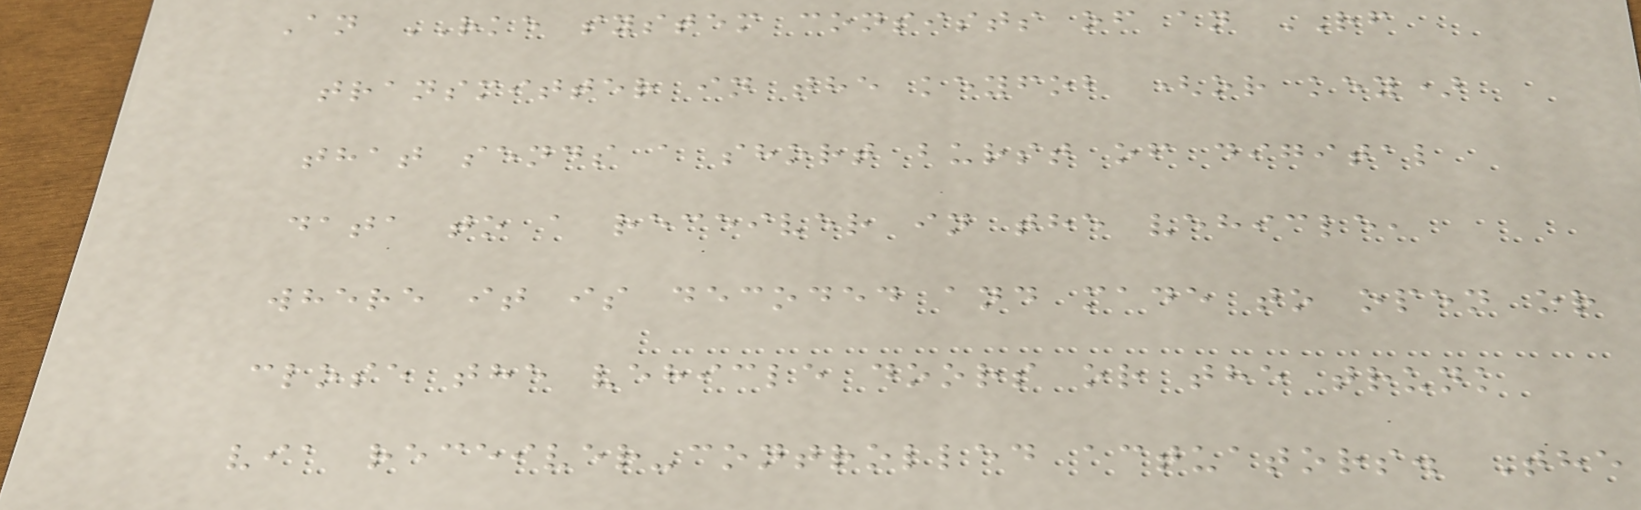An RKE system consists of an RF
transmitter in the keyfob (or key)
that sends a short burst of digital
data to a receiver in the vehicle,
where it is decoded and made to open or
close the vehicle doors or the trunk
via receiver-controlled actuators. The
